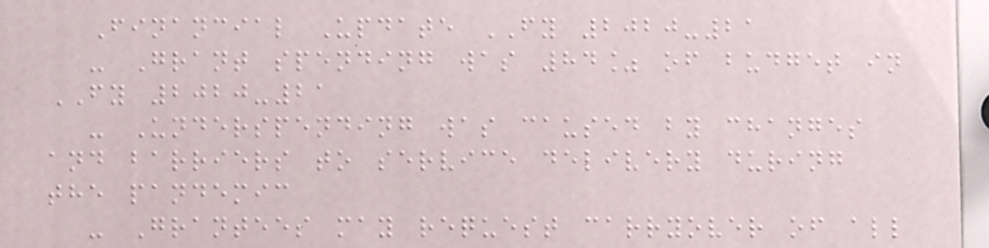Financial Update FY 2020-21
- Grant spending was 84% of budget in
FY 2020-21
- Underspending was caused by changes
and barriers to service delivery during
the pandemic
- Grantees may request carryover of all
